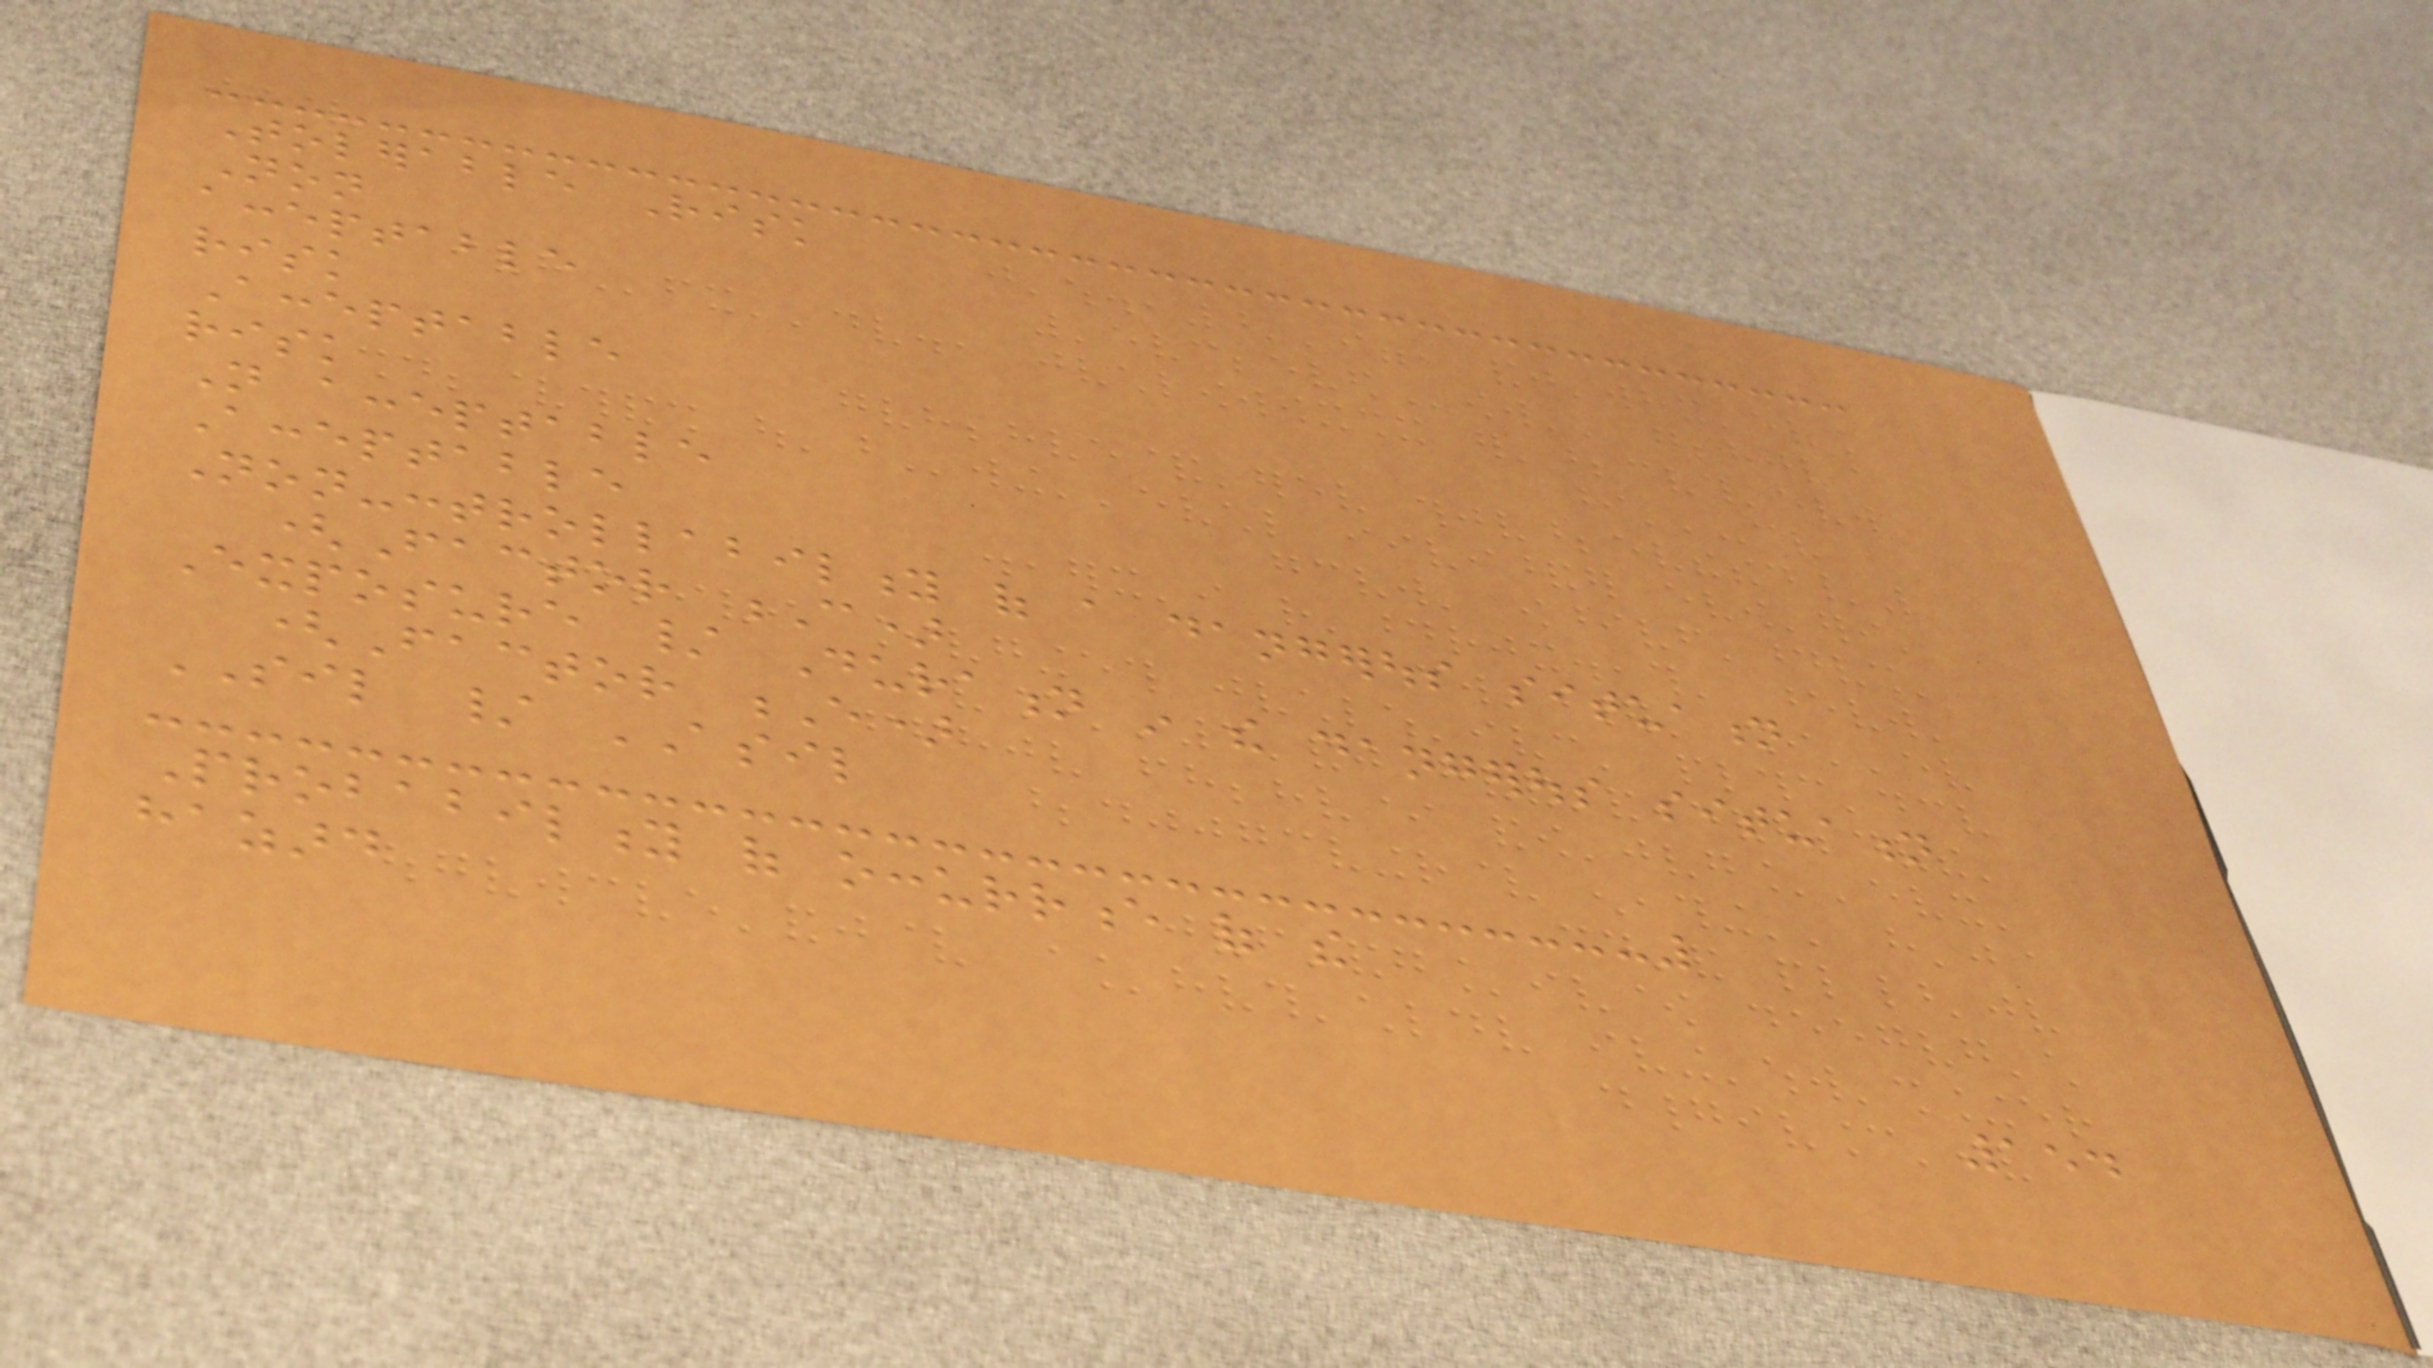Tolerable Risk
Non
acceptable
risk
Acceptable
risk
Not acceptable
Acceptable
Non-controllability of a dangerous situation
(Factor C)
Exposure / Duration in the dangerous situation
(Factor E)
SIL / ASIL
Probability of occurrence of the
hazard
154
